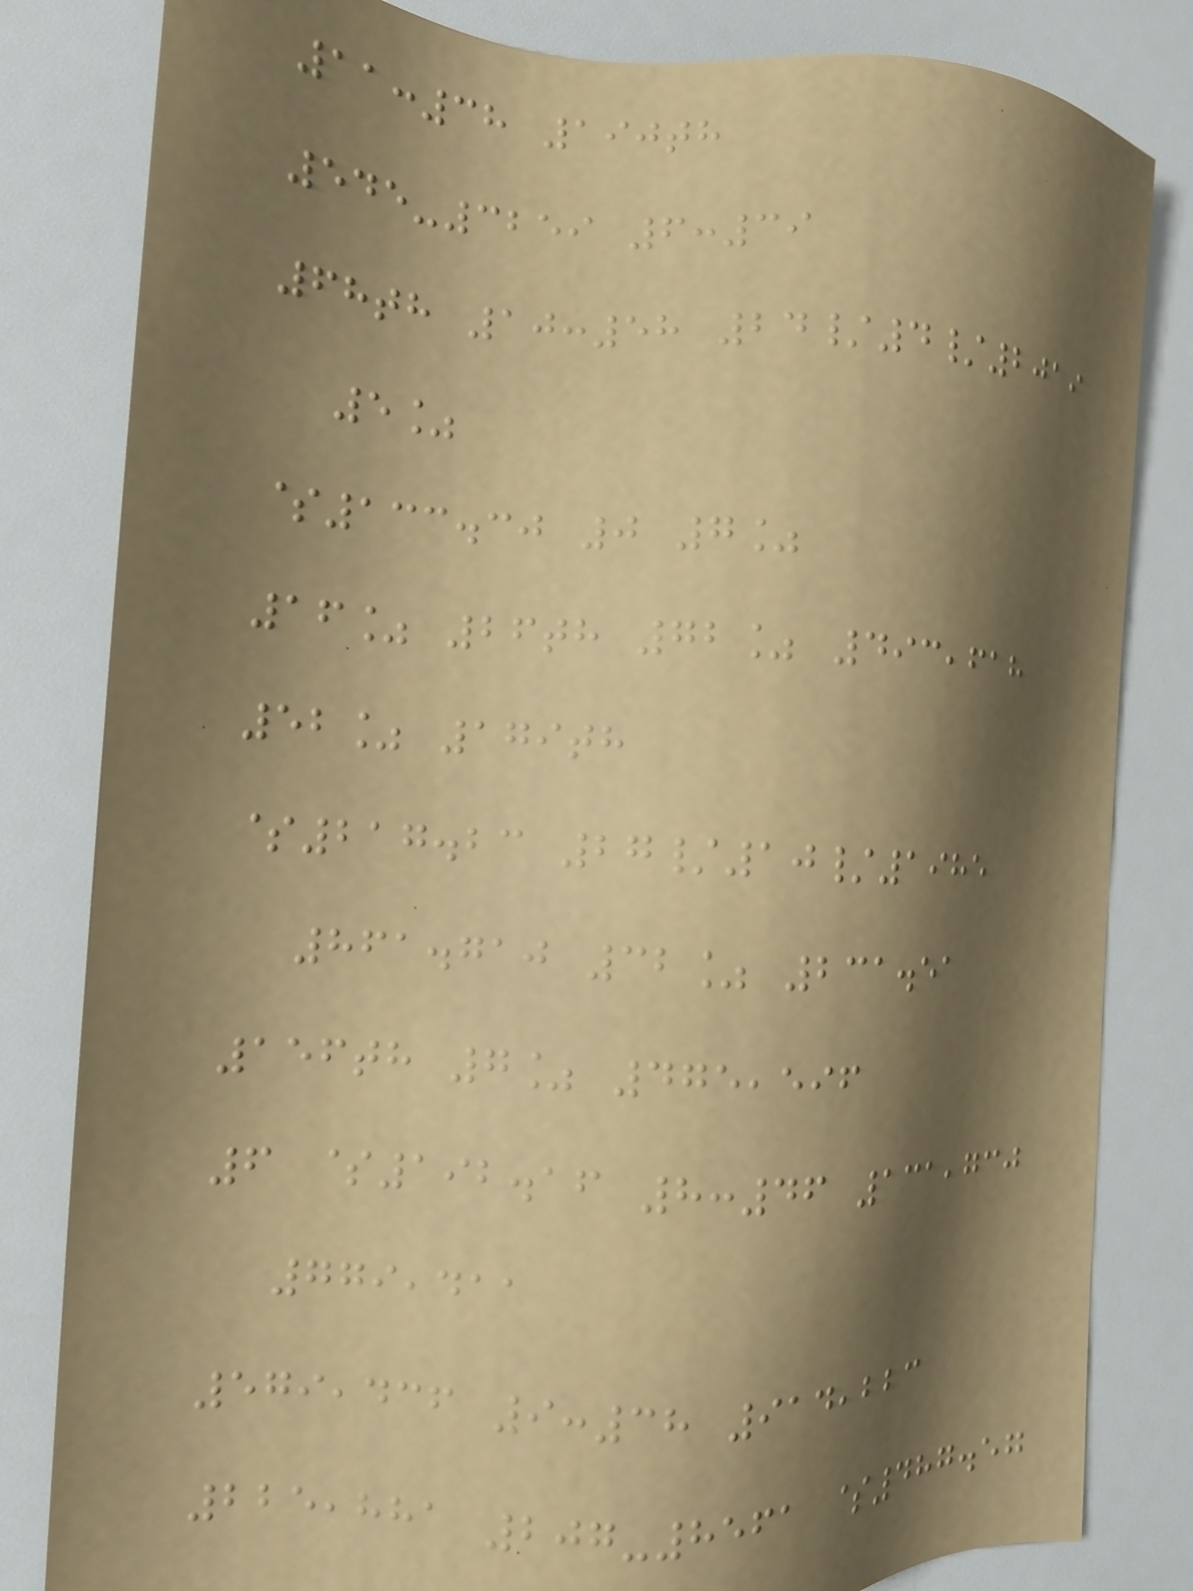11:38 190th
545-3259 6:39
68th 10:58 24/4/2019
5%
$133.30 0 7%
16% 26th 72% 493,618
52% 179th
$217.23 27/10/1985
861.710 32% 231.51
156th 7% 475,596
6 $192.16 8:46 131,730
779,411
579,436 9:38 914,223
225,881 207-8561 $487.57
